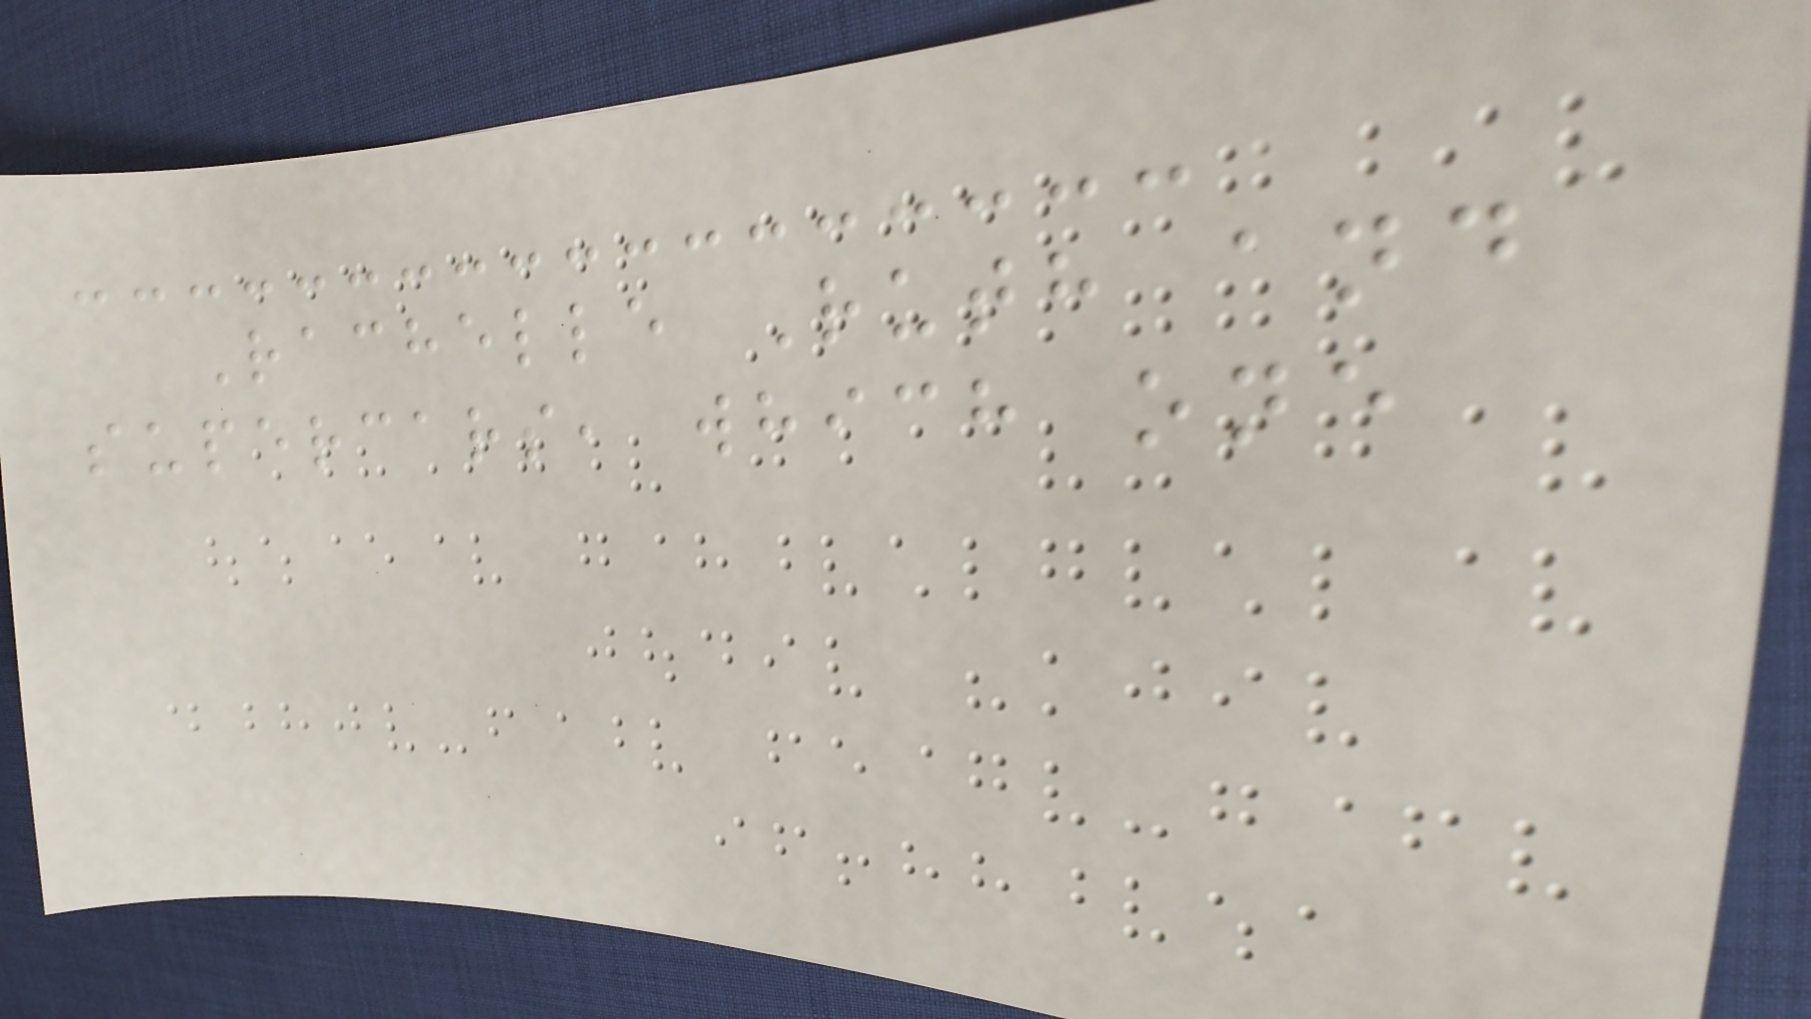Rachelle Ruth and
supercars, which one
